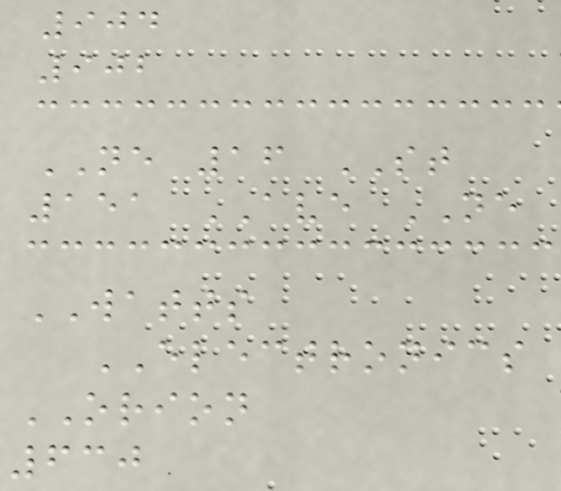904
902
NE 16 ST
151 AVE NE
WATTS
ELECTRONICS
ORION
630
